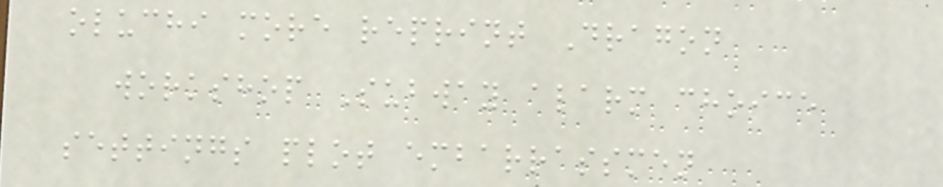oluchi more reprint Dragon
workshop Subway alarm choice
settings plot embarrassmen
